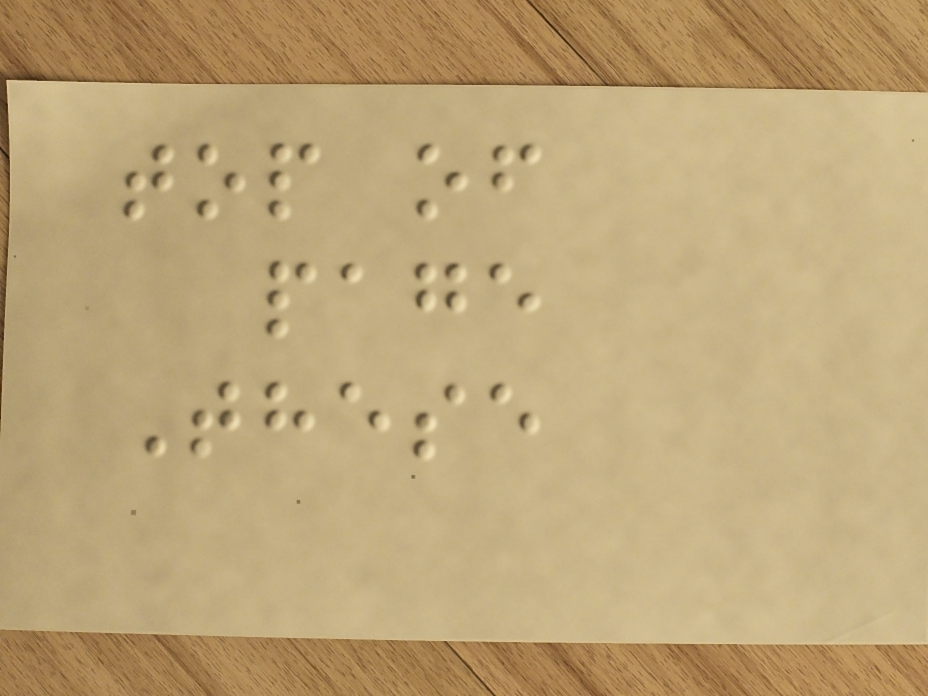top of
page
These
